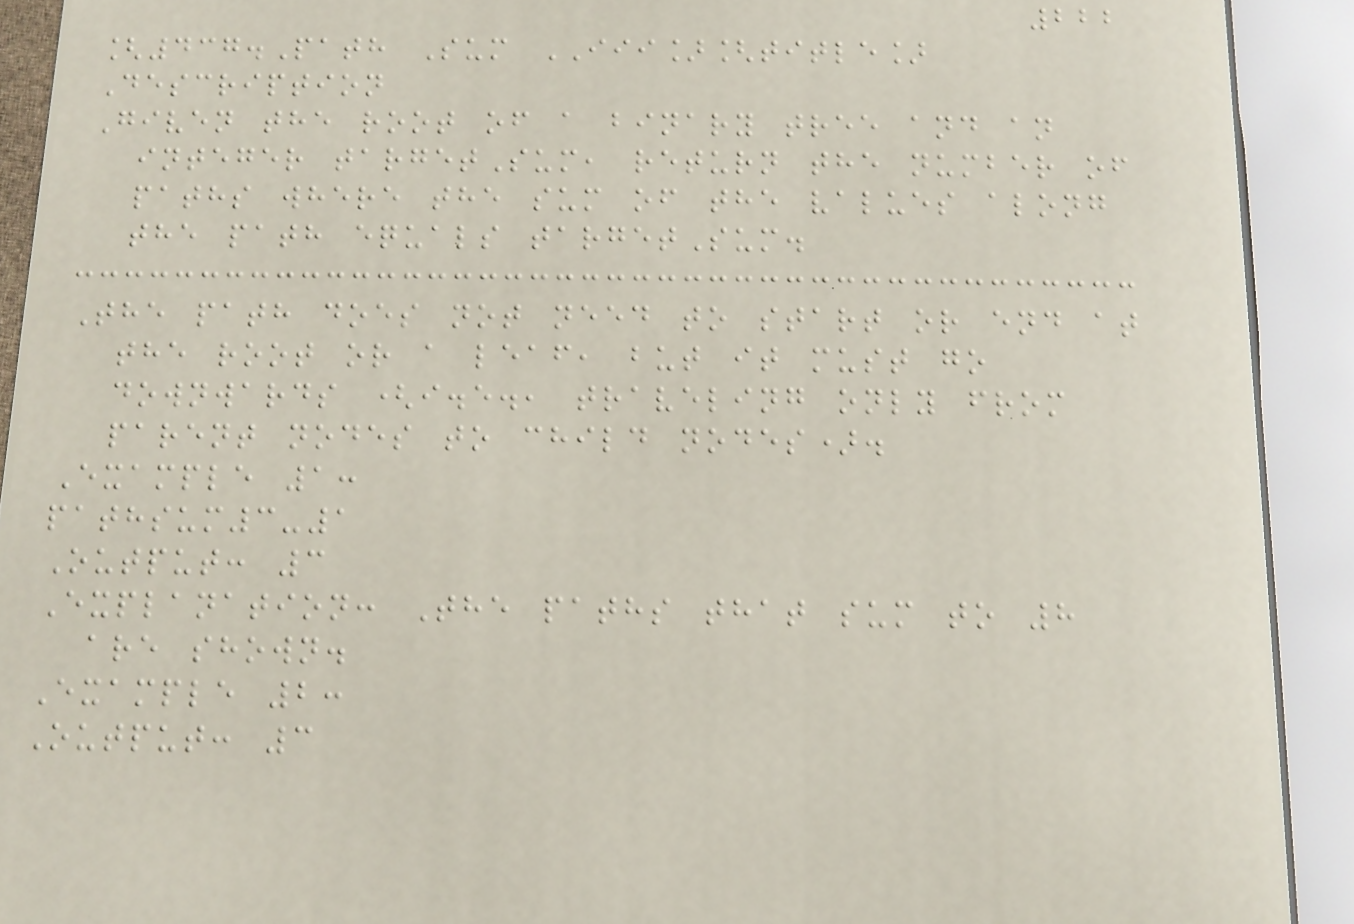222
[437.Path Sum III][title]
Description
Given the root of a binary tree and an
integer targetSum, return the number of
paths where the sum of the values along
the path equals targetSum.
The path does not need to start or end at
the root or a leaf, but it must go
downwards (i.e., traveling only from
parent nodes to child nodes).
Example 1:
pathsum3-1
Output: 3
Explanation: The paths that sum to 8
are shown.
Example 2:
Output: 3
